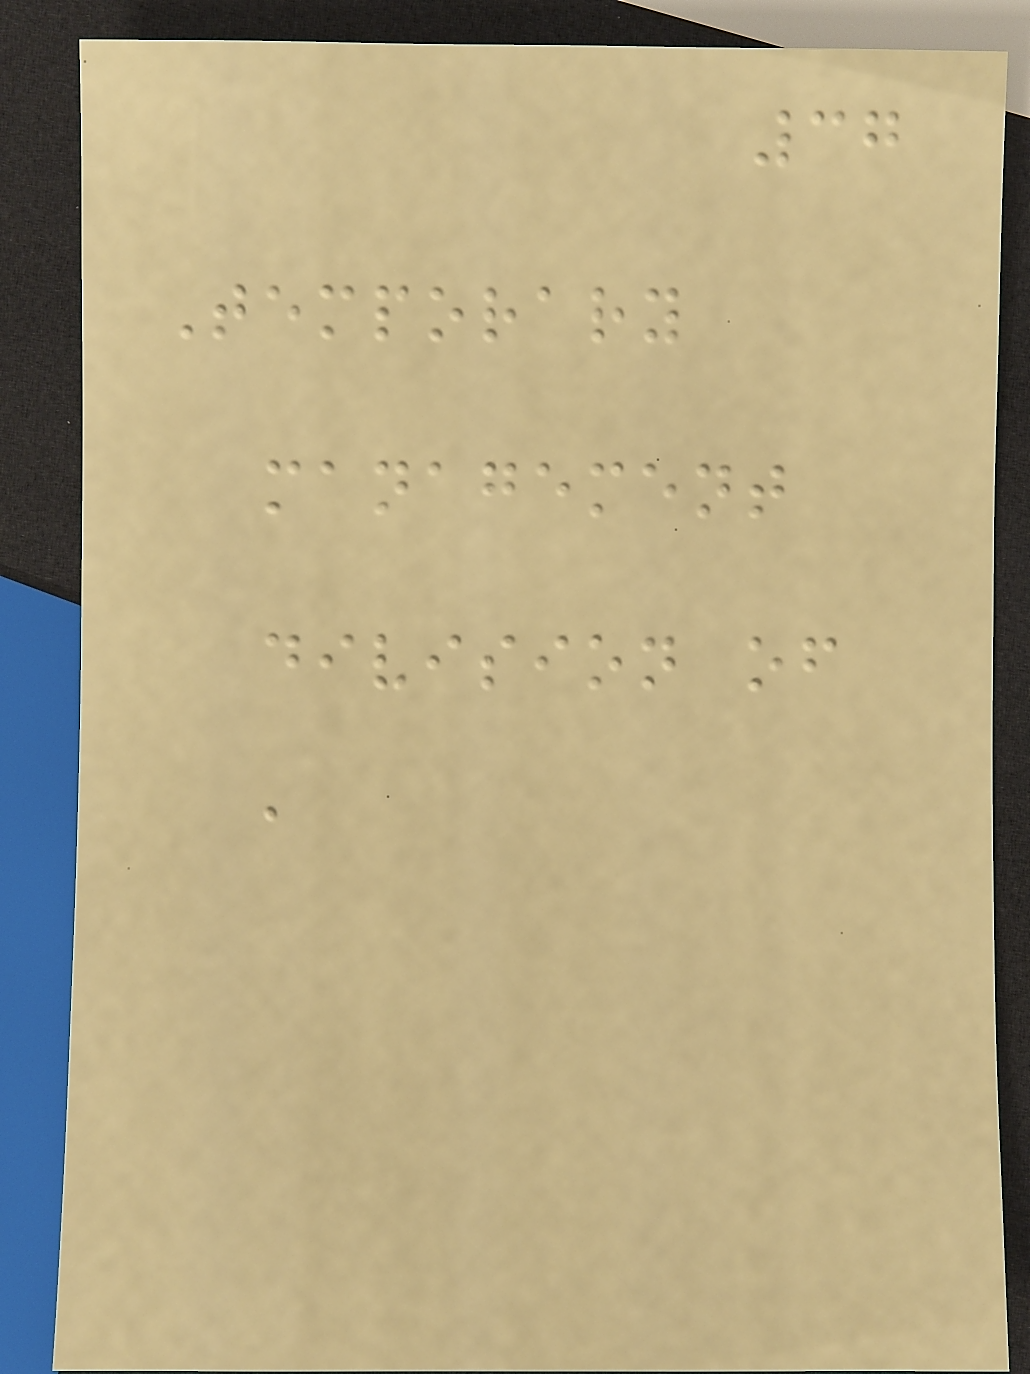37
Temporary
management
division of
a
